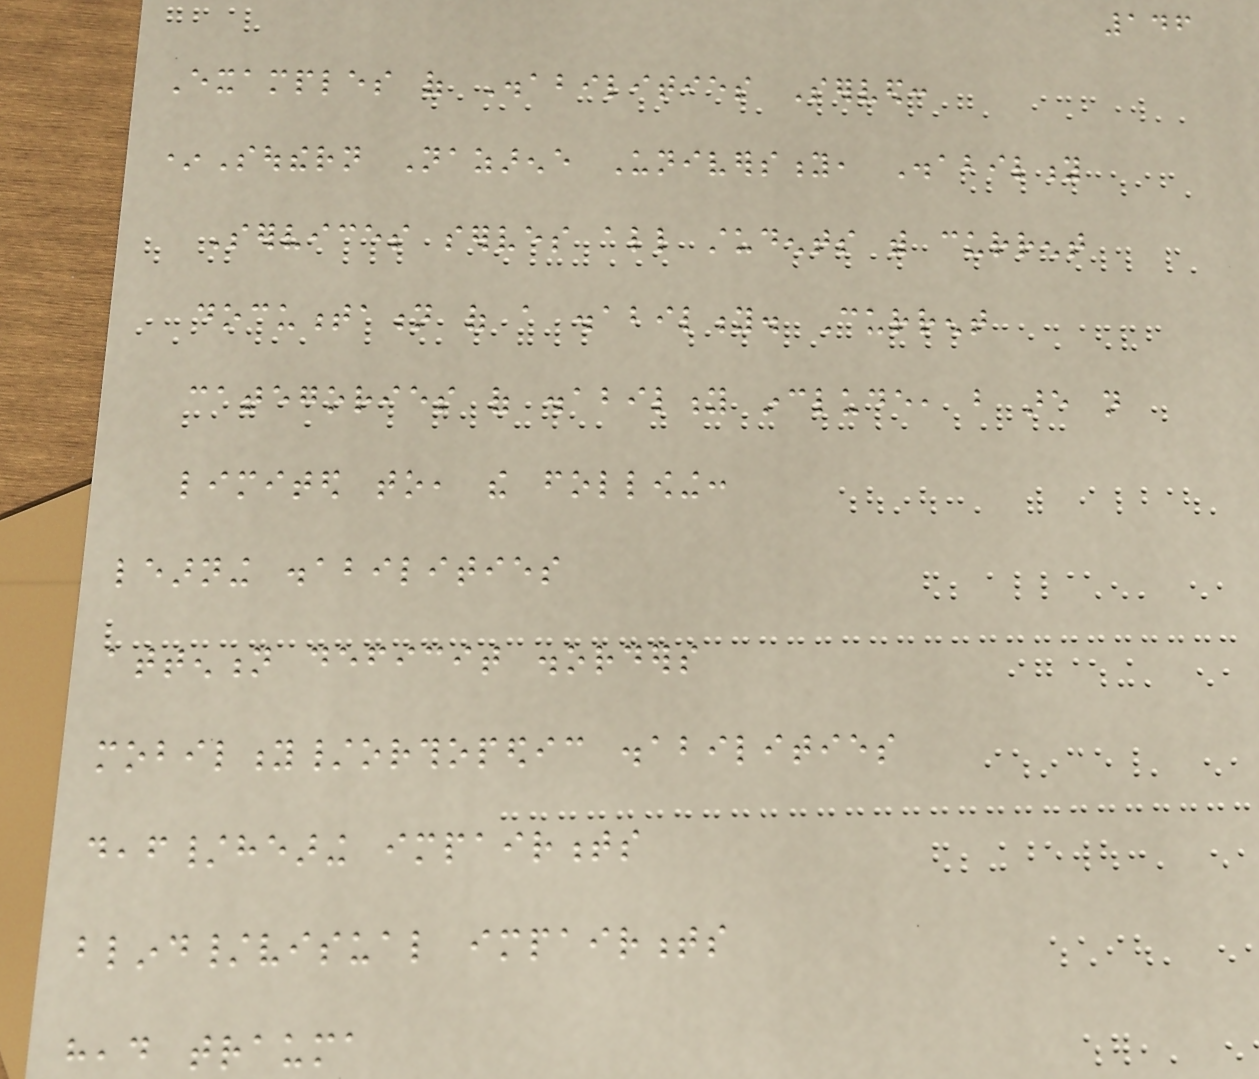146
Examples of Disabilities Served:
*Southern Nazarene University, Disability
Services serves all students with current
documentation of a disability. Current
categories of disability include, but are not
limited to, the following:
learning disabilities
attention deficit disorders
mobility/orthopedic disabilities
deaf/hearing impairments
blind/visual impairments
head trauma
